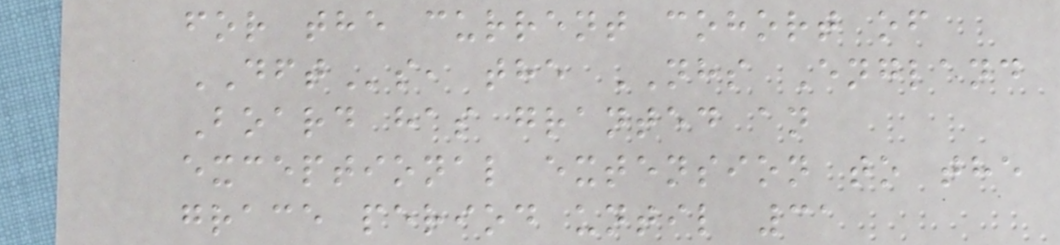for the current cohort of
DFTs, the NHS England
Board has granted an
exceptional extension to the
grace period until 31
